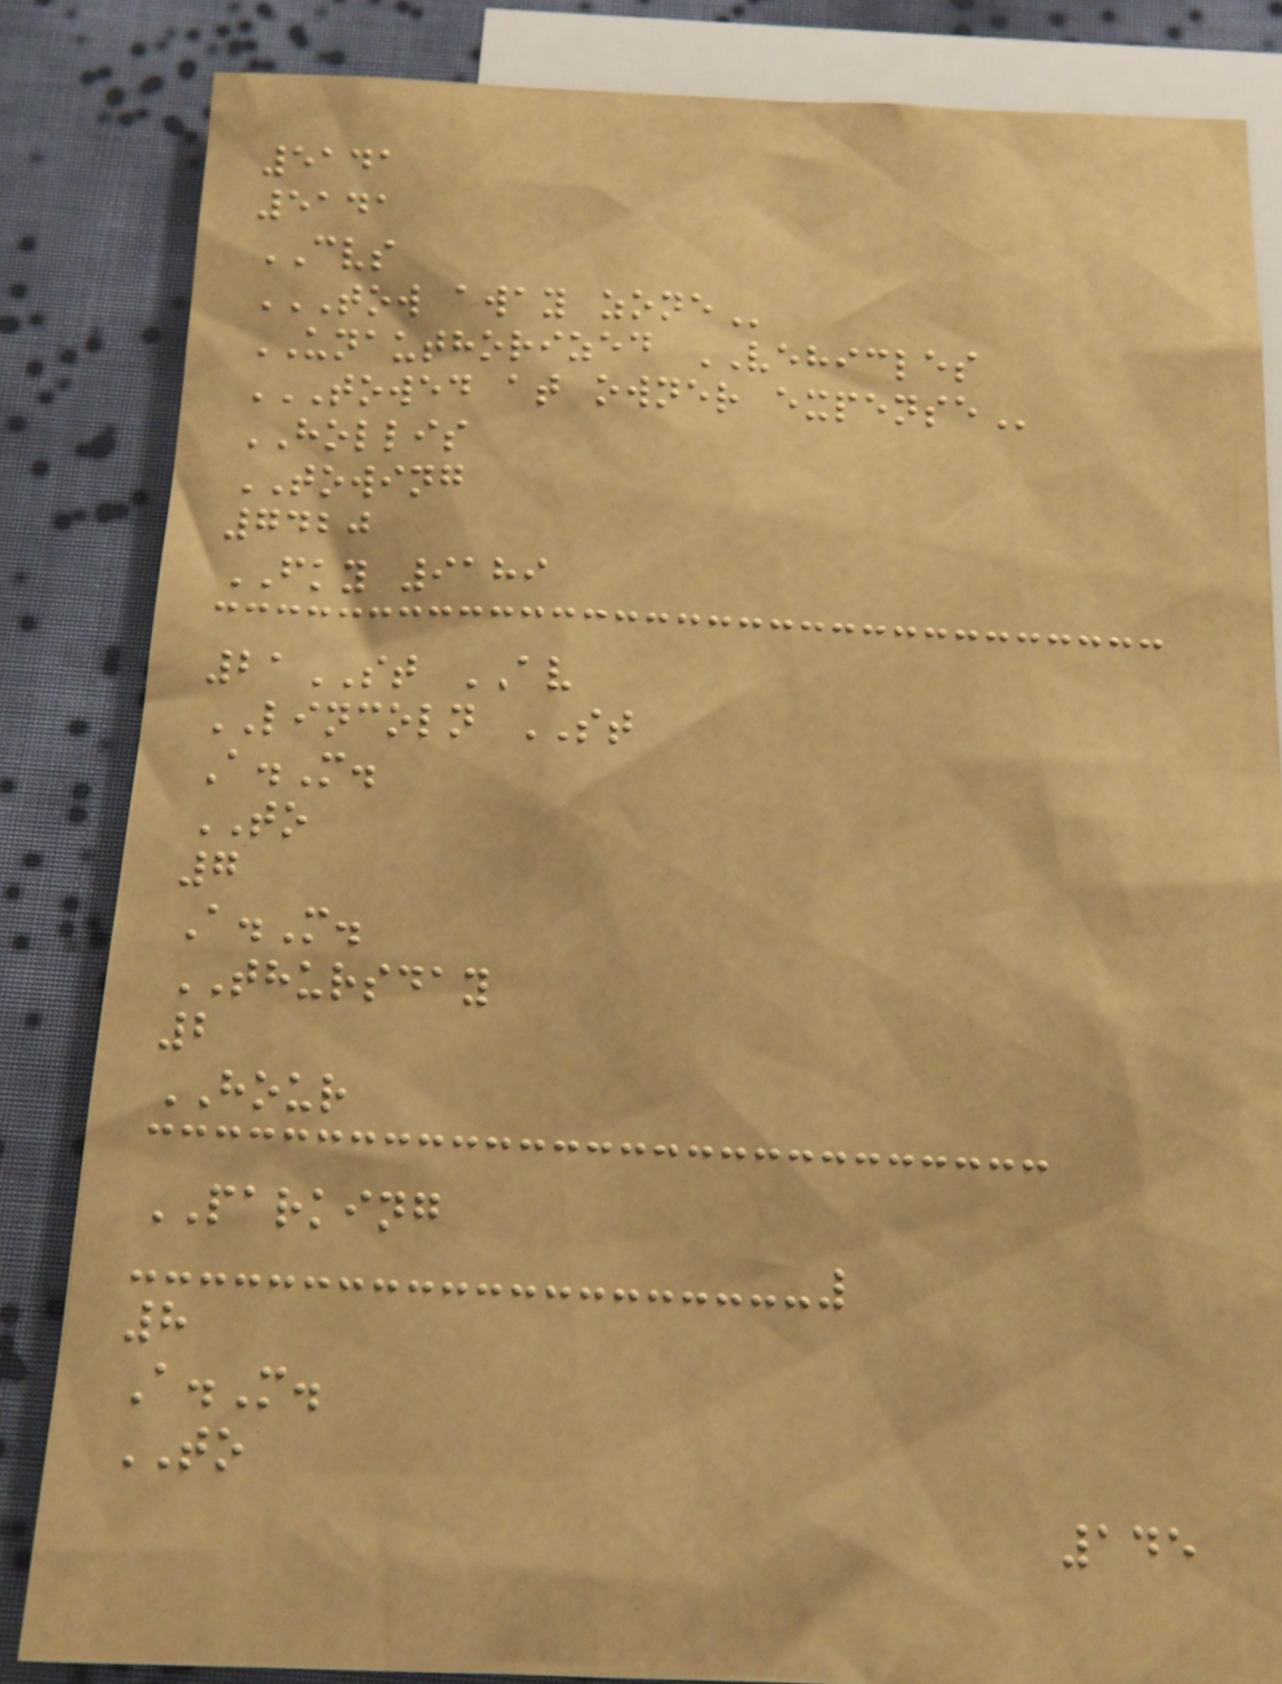5141
5141
CVS
TOW AWAY ZONE
UNAUTHORIZED VEHICLES
TOWED AT OWNER EXPENSE
HOLLIS
TOWING
7420
FKY 9189
21ST AV
LINCOLN ST
A.M.
TO
7
A.M.
THURSDAY
2
HOUR
PARKING
8
A.M.
TO
145
